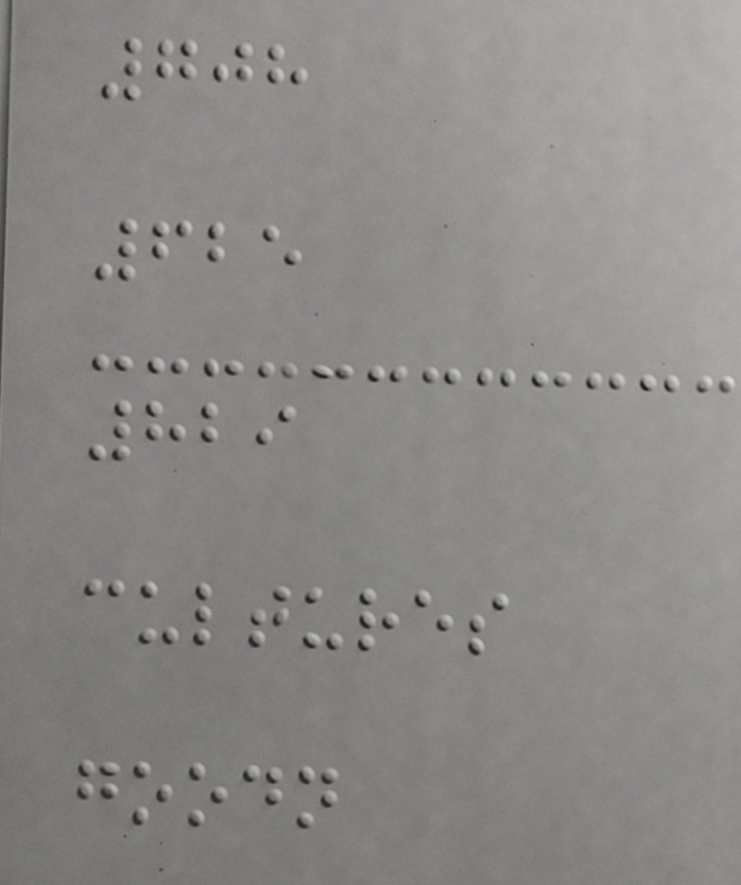708
625
829
cultures
goodn
